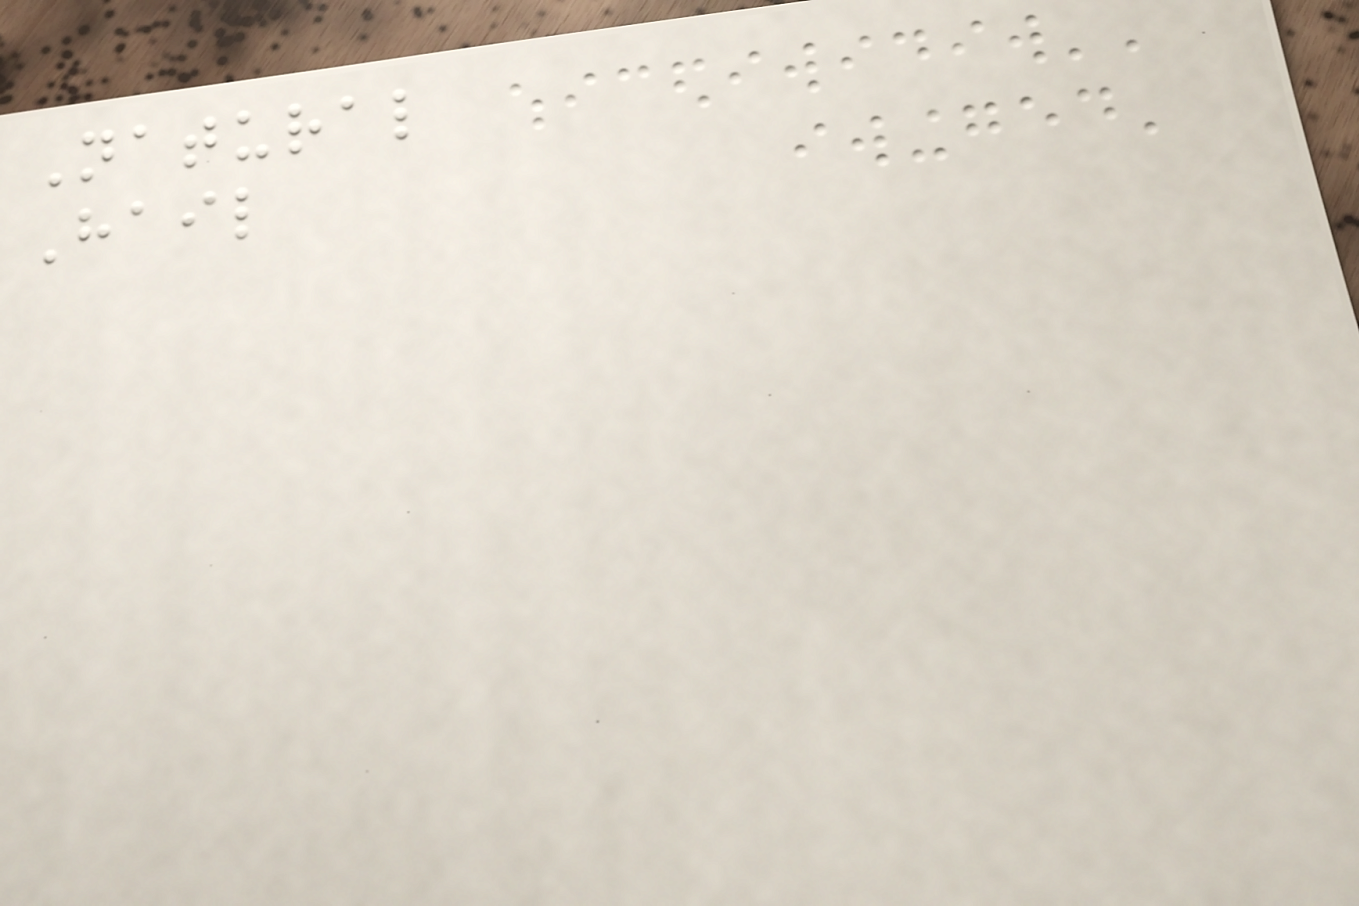Natural
Hail
